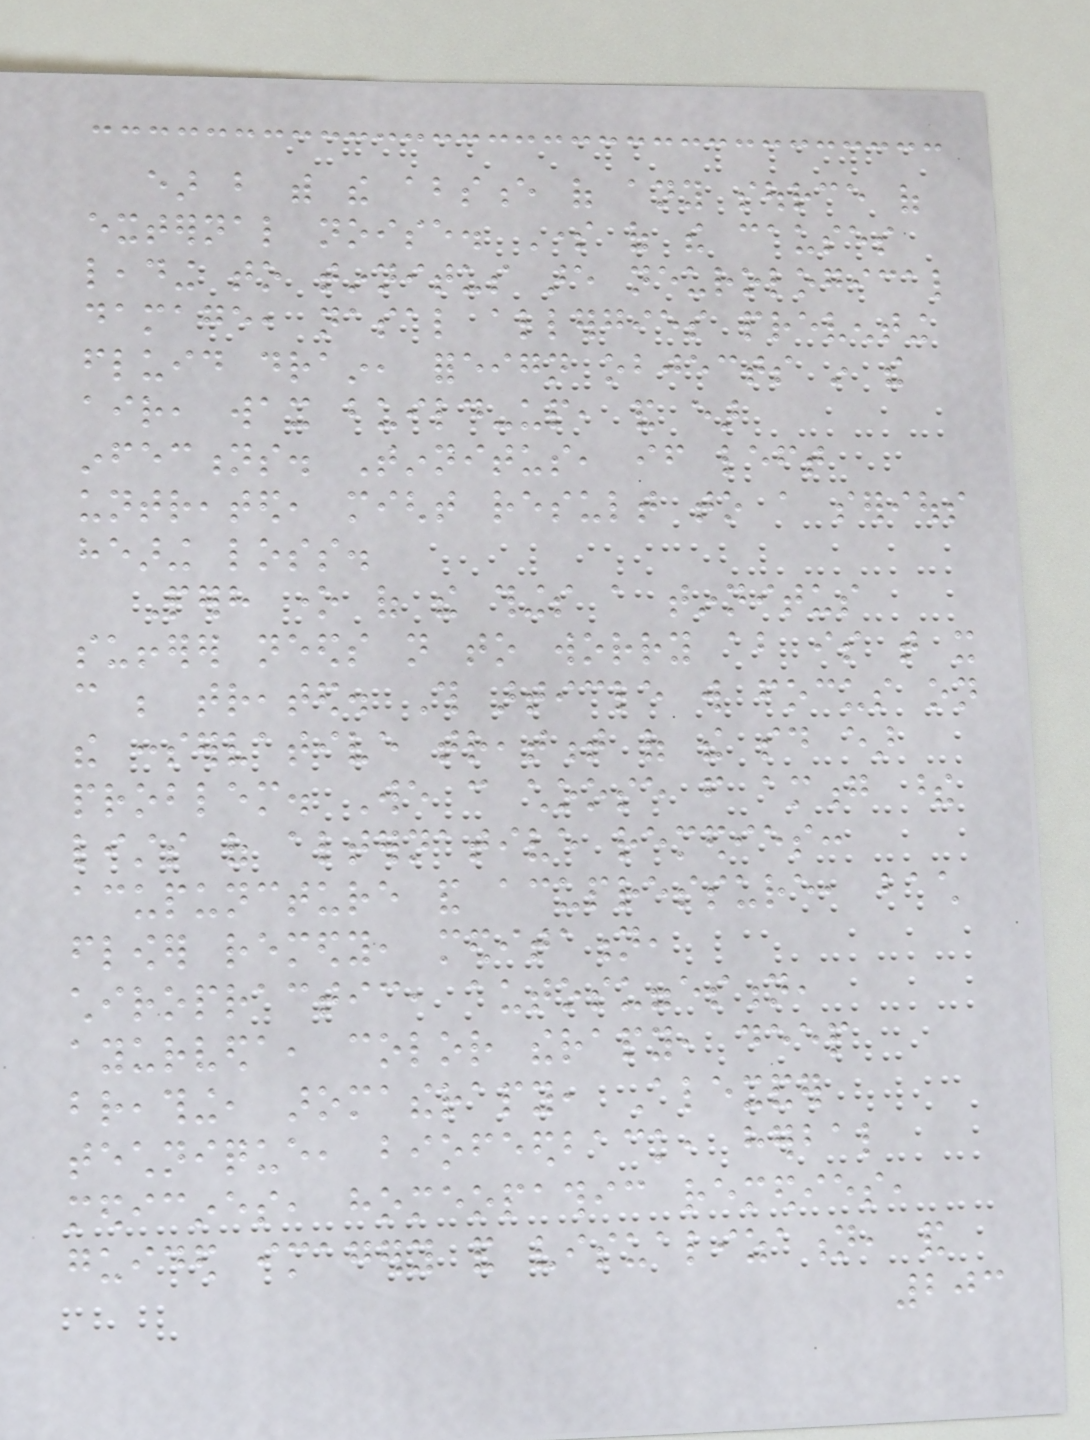ear but with the absence of any source of
external noise. Some of the causes
leading to tinnitus are neurological
damage, nasal allergies preventing
fluid drain, foreign objects in the
air, wax build-up, and ear
infections. Tinnitus, if left
untreated, might result to a serious
hearing loss.
Perhaps one of the things a tinnitus
sufferer needs not to worry about is that it
can be treated. This article will focus on
the conservative treatment of the said ear
problem. We can choose from among these
lists of alternative remedies:
acupuncture and acupressure, bach
flower remedy, meditation,
chiropractic, autosuggestion,
ayurveda, color therapy, deep
breathing, aromatherapy, Alexander
technique, biofeedback, herbal
medicines, homeopathic remedies,
guided imagery and visualization, and
203
